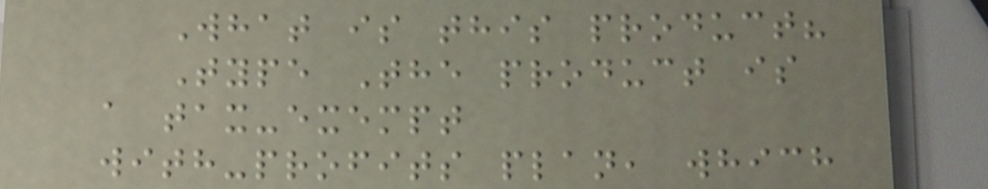What is this product?
Type The product is
a tax-exempt
with-profits plan, which
